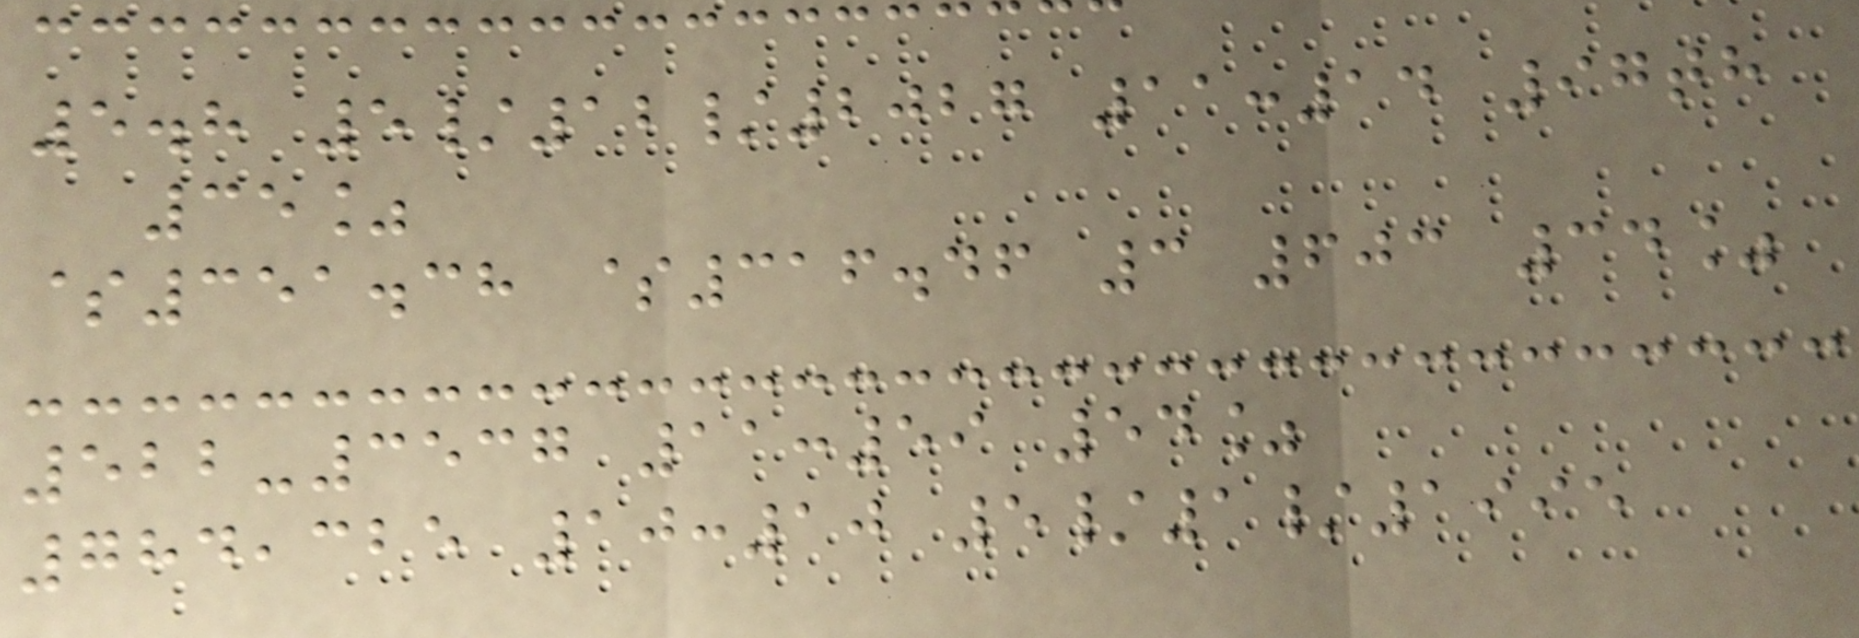5.8 5/12/2027 11:14 97th
35%
$351.38 $316.46 3 603 34%
522-3537 11:59 54%
784,325 10:10 5/1/1995
